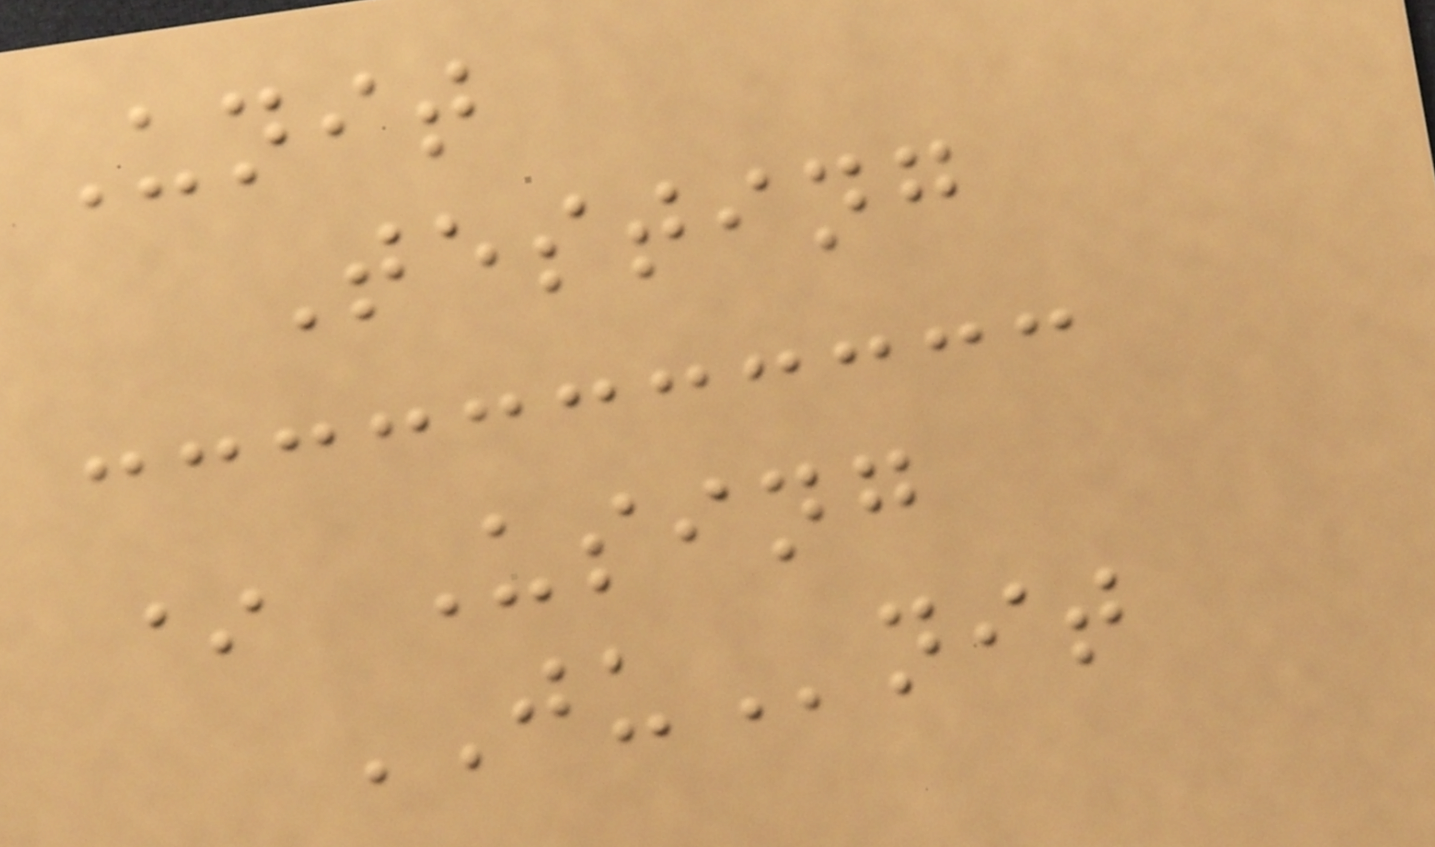Unit
Testing
* Using
JUnit
